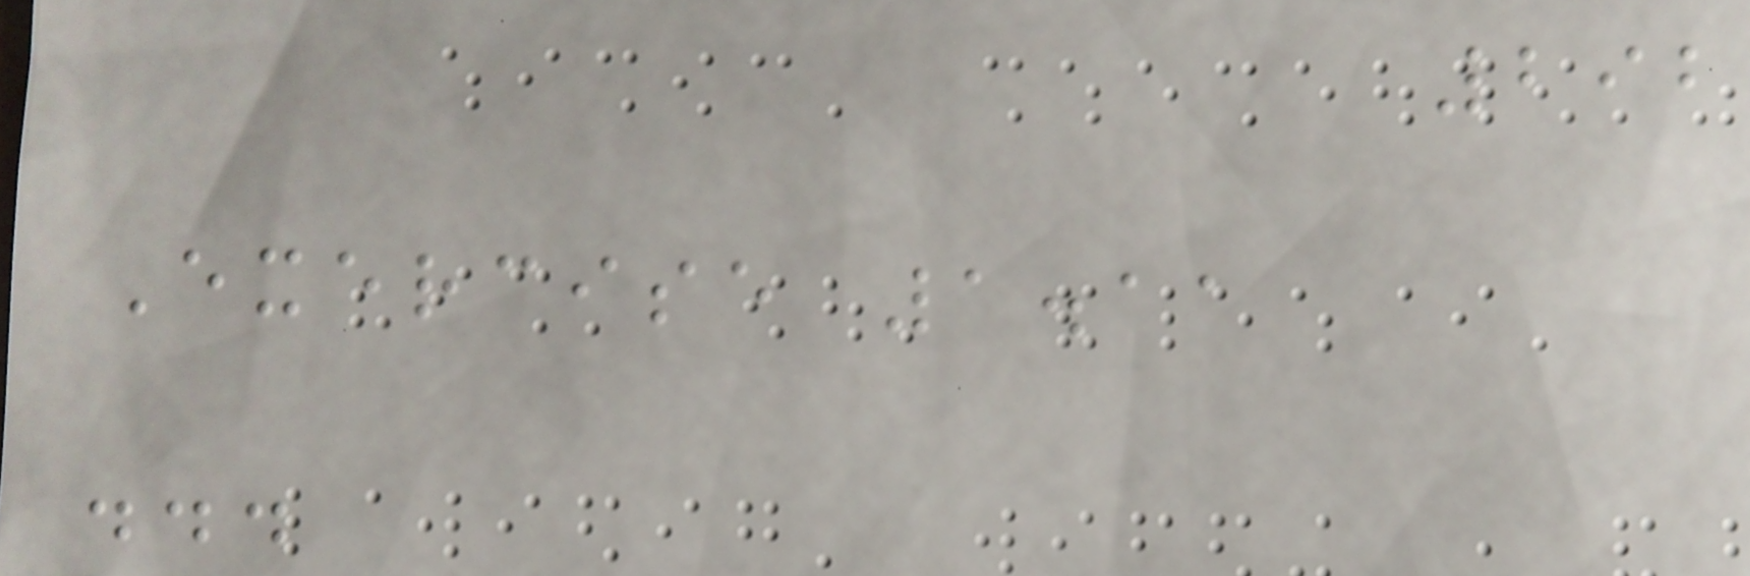292
Exercise 1.11
...
